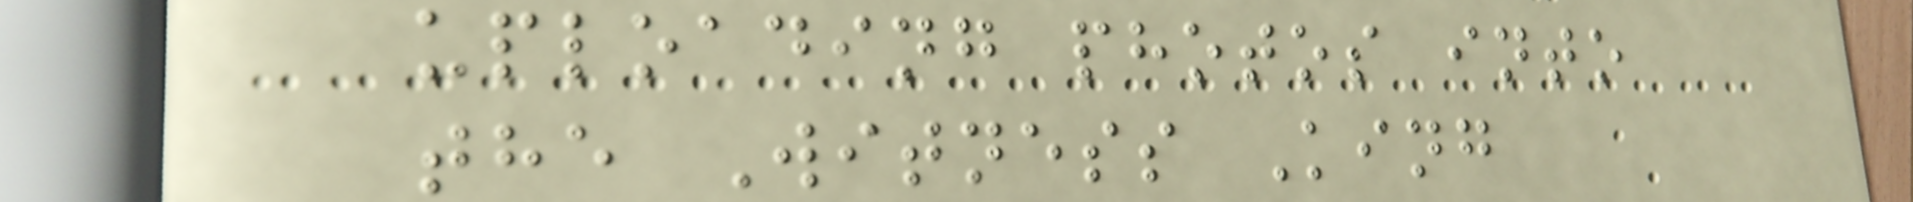uploading photos into
the Witness King
